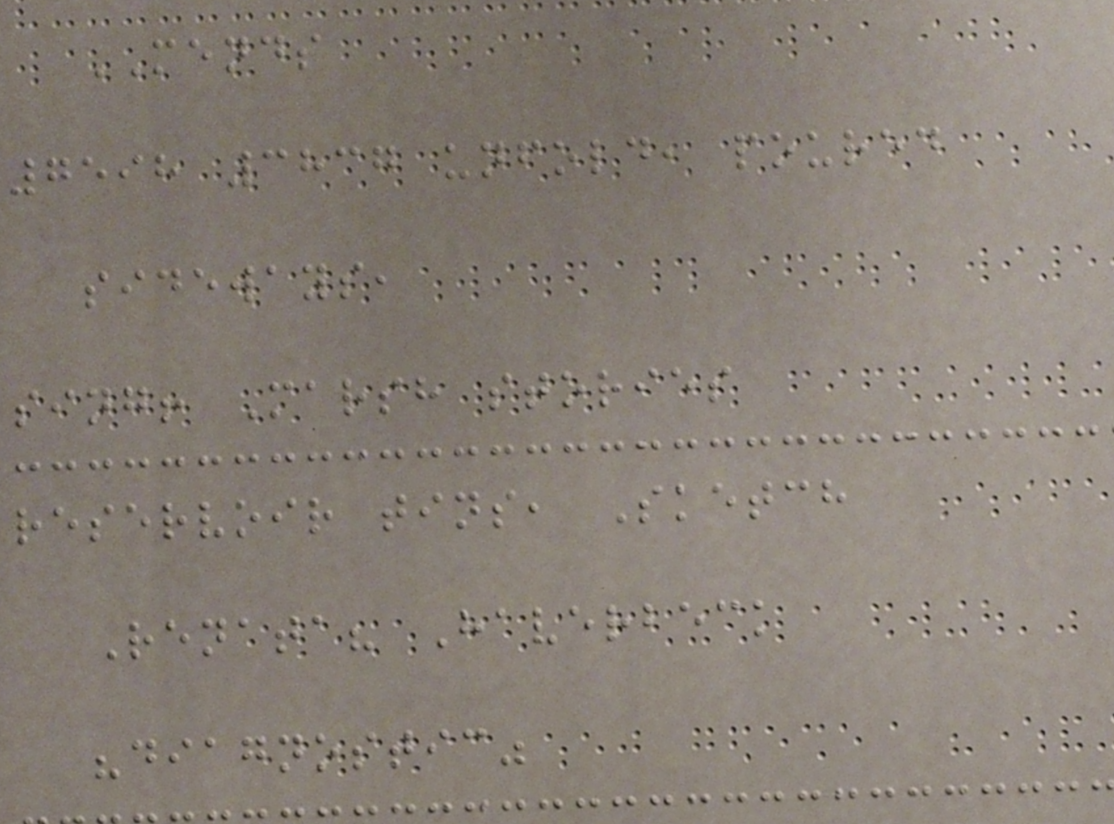MENDS
7598 3837 unfold, poured
sideways,
sing! Marsh stories
reservoir tins, Sketch
Renata? Haverbeck
"diagnostic"
